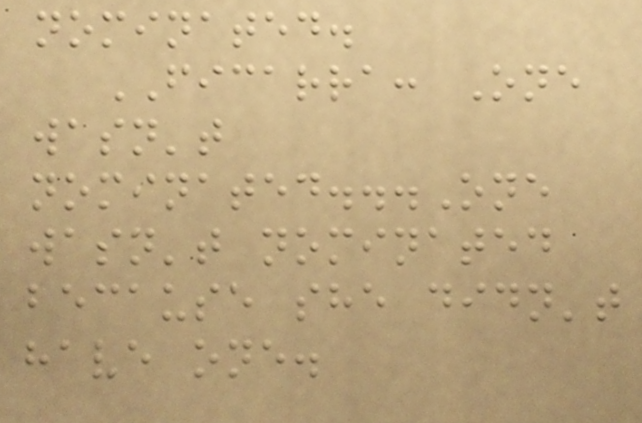nominated.
FICARRA: One
wasn't
nominated...One
wasn't nominated
because she didn't
have one.
